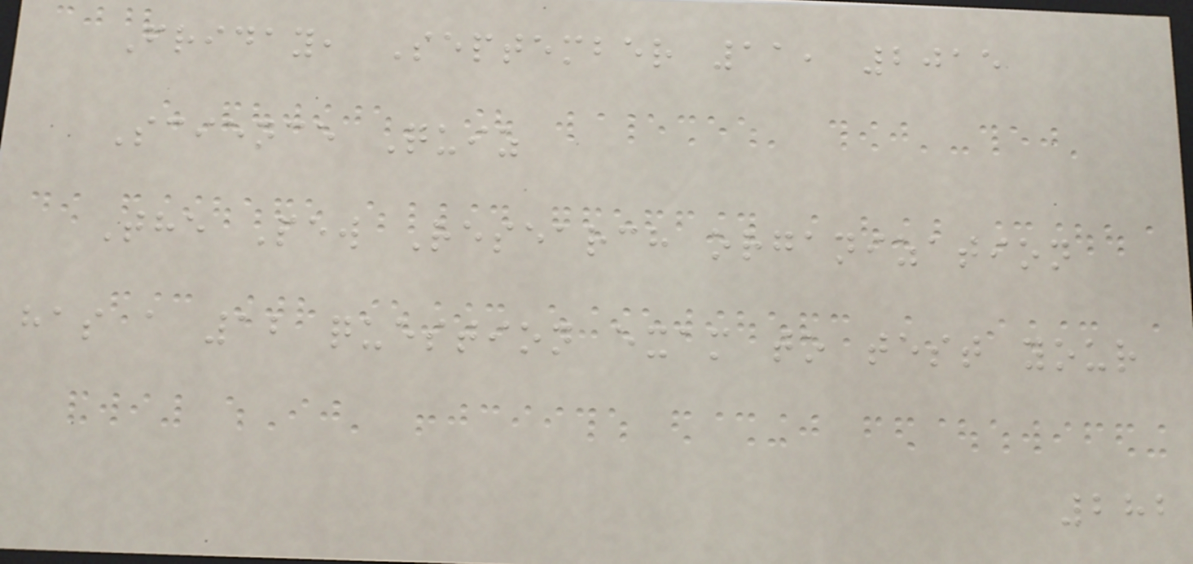Friday, September 11, 2015
Science Quiz
The Pew Research organization
has a 12 question exam to test your
282
